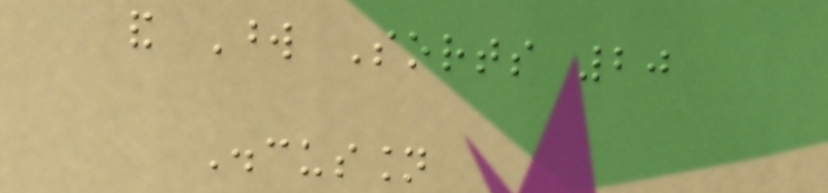and Word Sorts 20
Discussion
